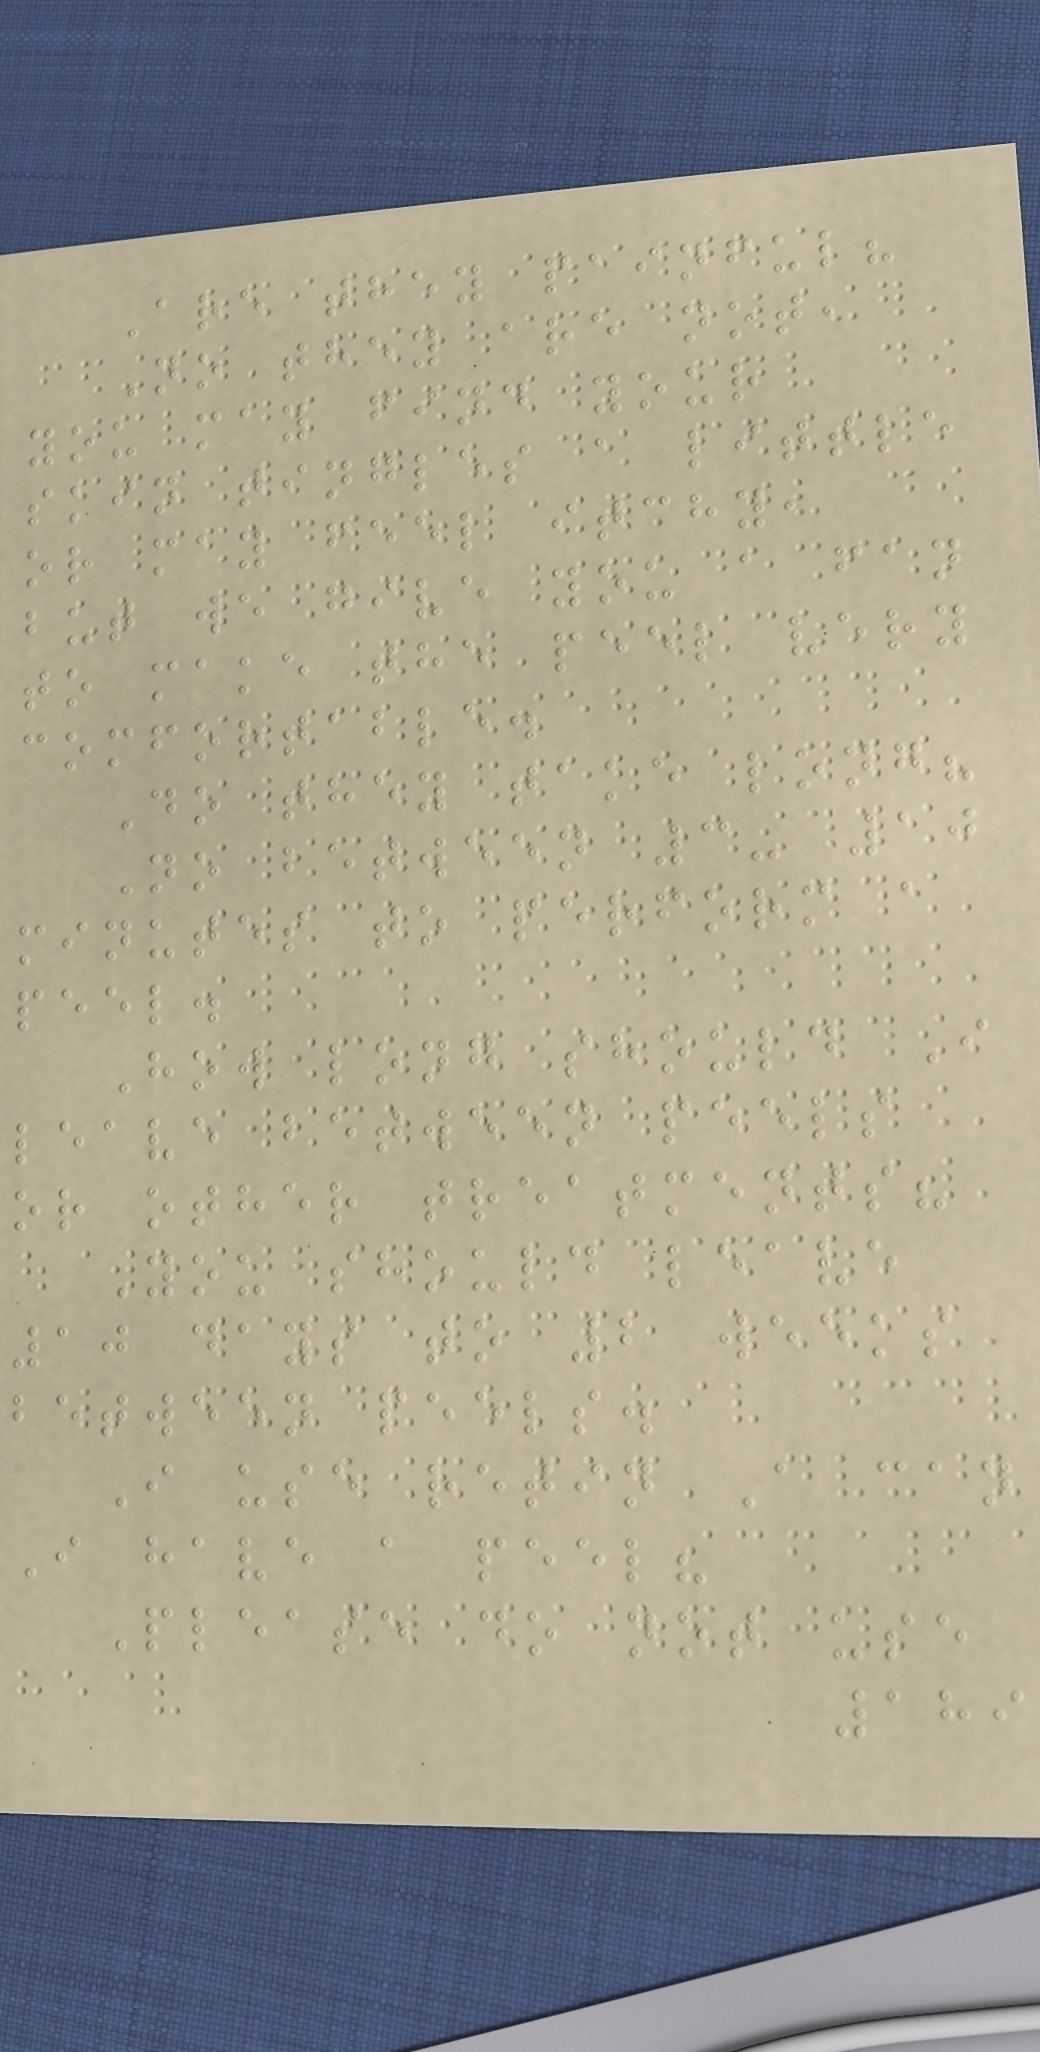Are they painful?
No they are not,
you may find your
skin tingles a little
or may feel itchy,
but we give you a fan
to make the peel very
comfortable.
Do they take long?
No between 3- 10
minutes to perform a
peel.
How long should I
leave between peels
or other treatments?
You should leave
10 days to 2 weeks
between peels.
I use retin A can
I have a peel?
Please do not use
189
